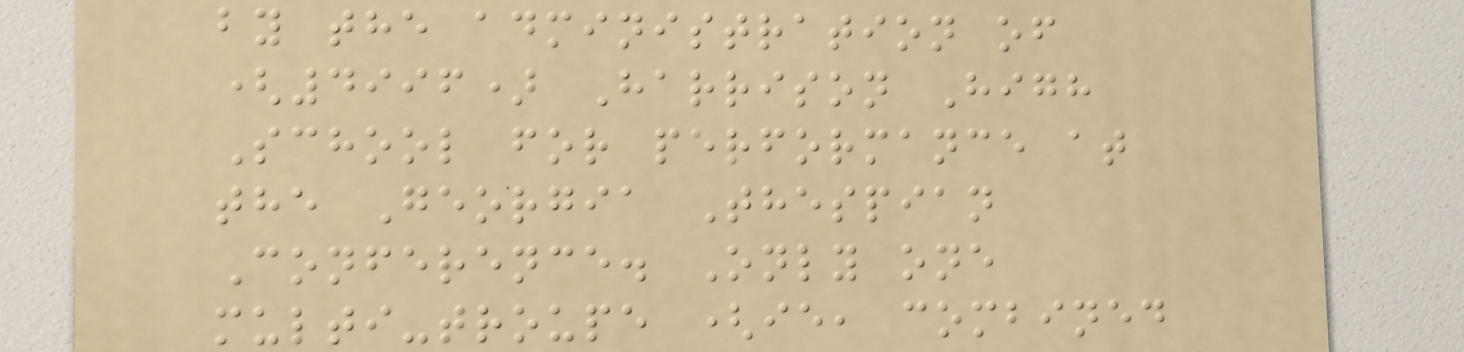by the administration of
(4996) Harrison High
School for performance at
the Georgia Thespian
Conference. Only one
multi-troupe (ie, combined
